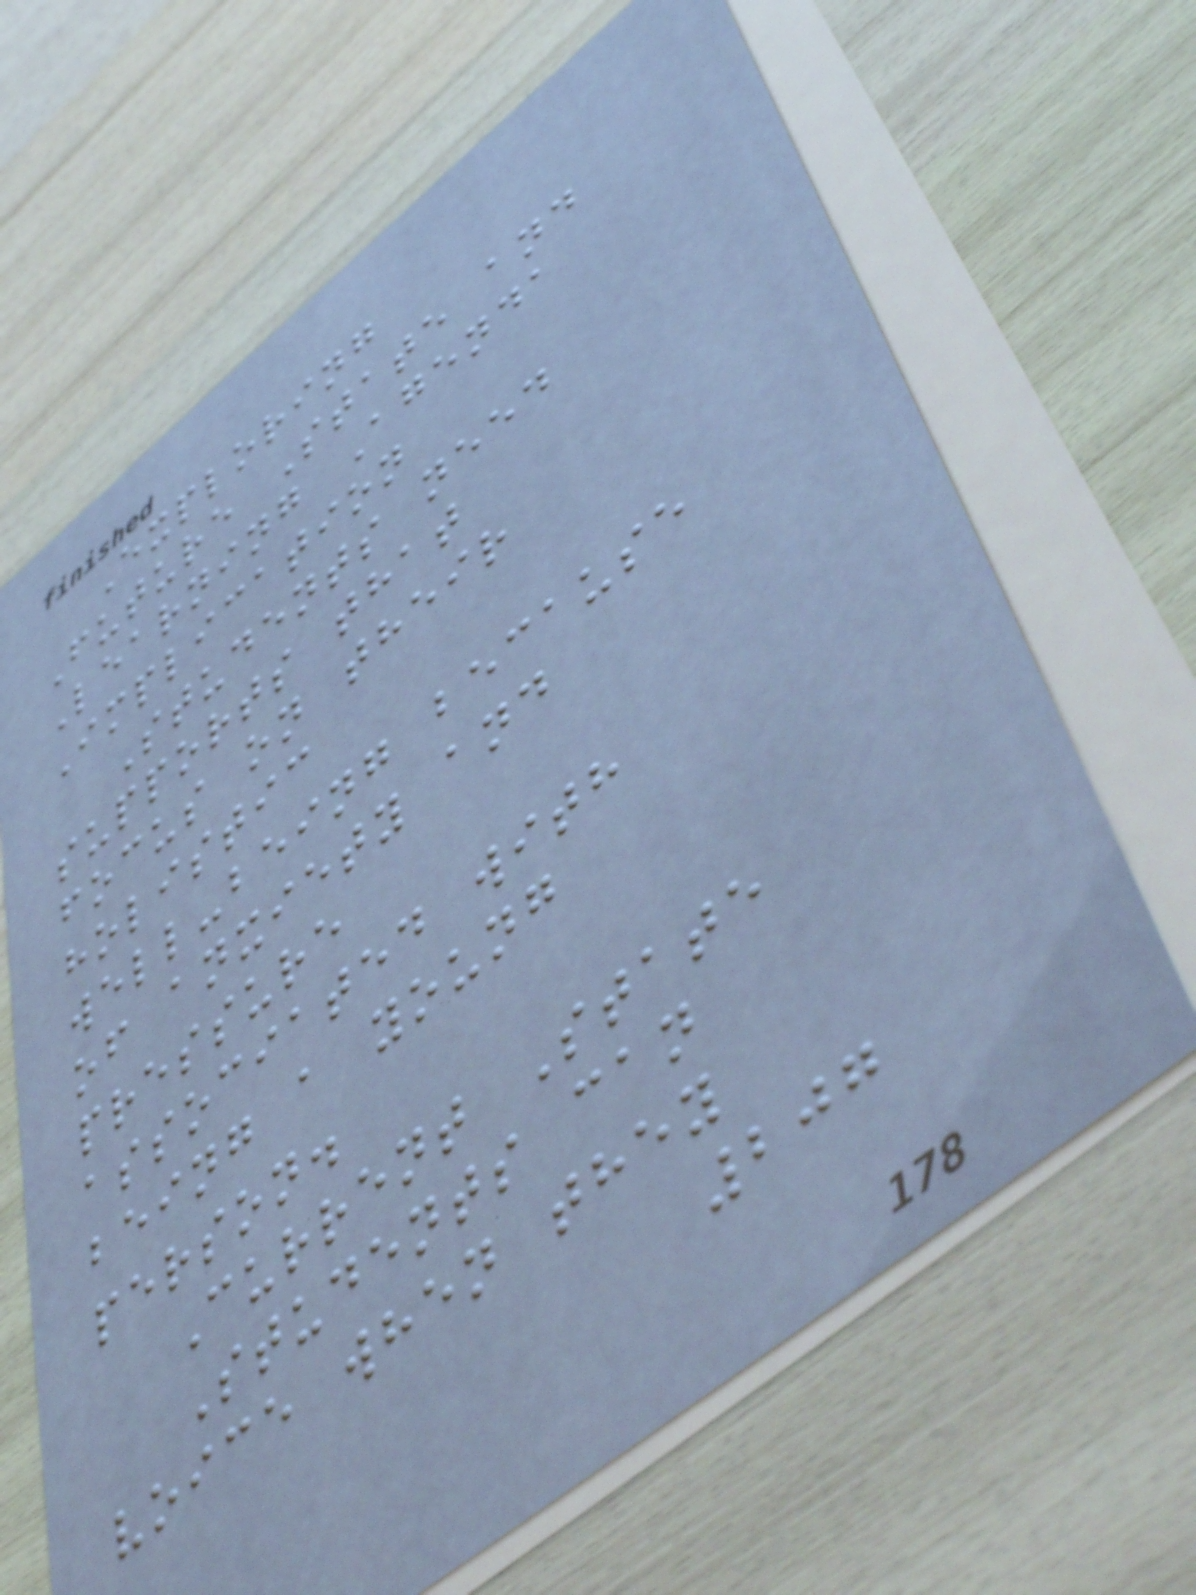Exploring
Future State and
Learning Agenda
Implication
Students need
supports that
focus on their
holistic
well-being because
of anxiety and
pressure
associated with
being a young
person.
Current State
Students can
voice when they
207
